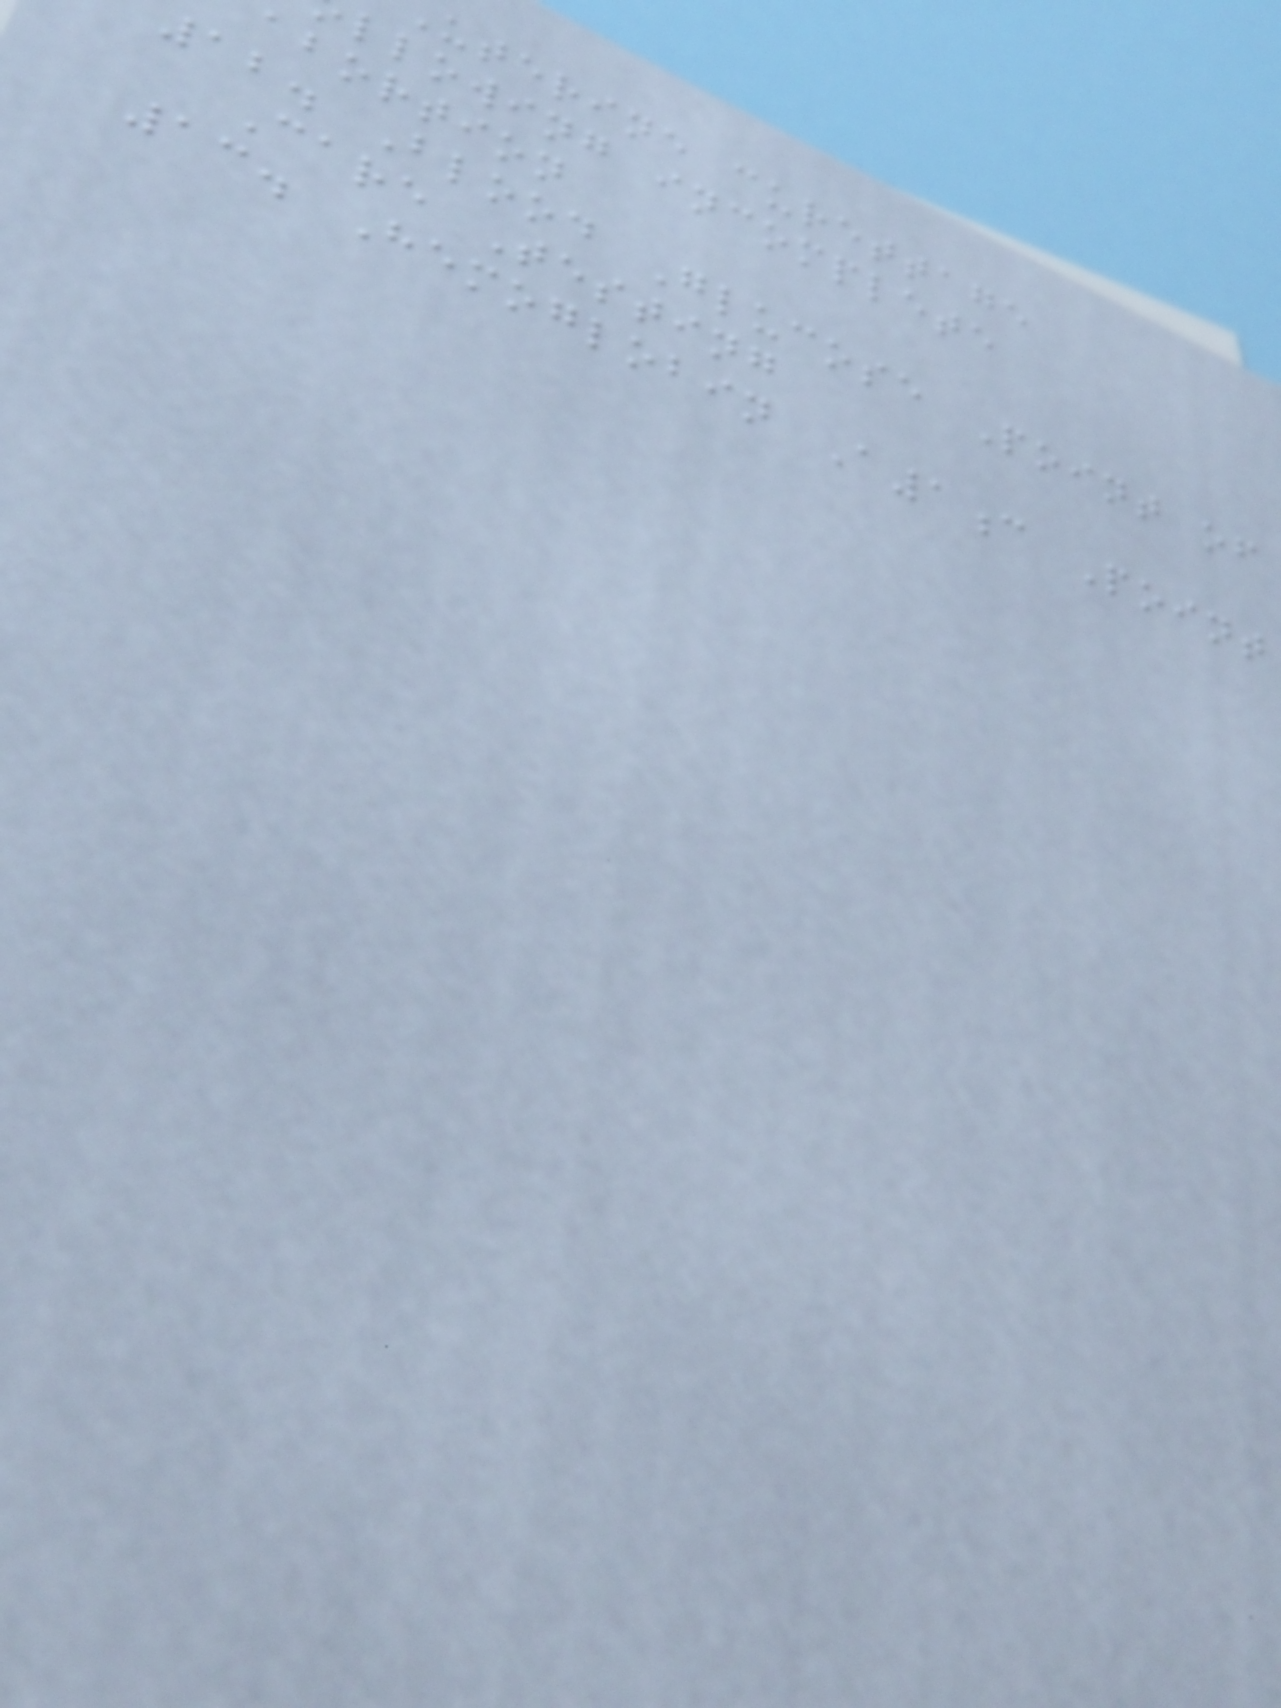uterine curettage
llowing incomplete
abortion
12. Blood Glucose Point of
Care Testing
13. Hemoglobin A1c Point
